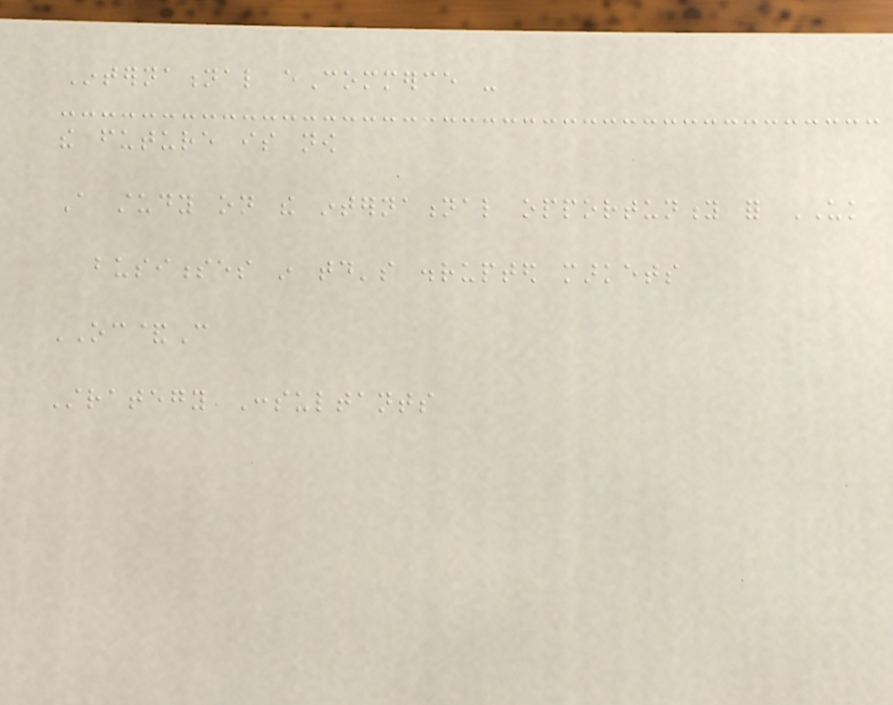International eCommerce -
the future is now
A study on the international opportunity for UK
businesses in today's disrupted markets
OC&C
Strategy Consultants
